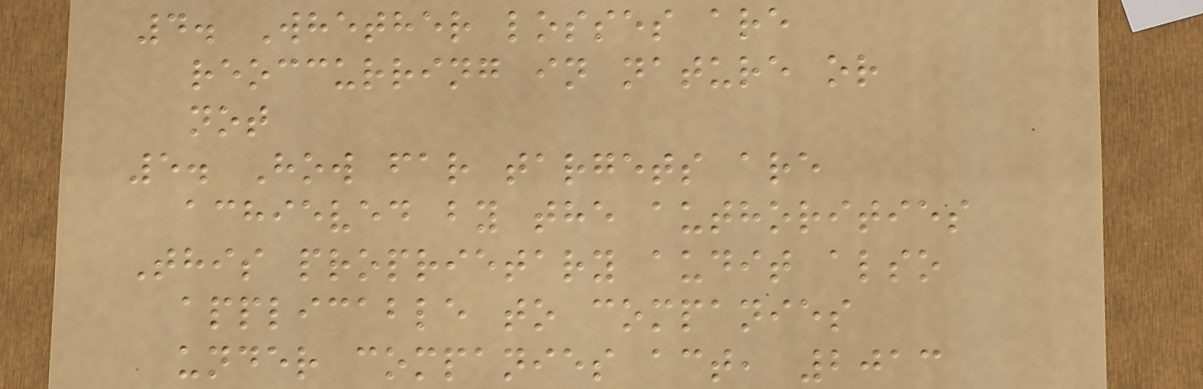4. Whether losses are
reoccurring in nature or
not
5. How far targets are
achieved by the authorities
This proprietary audit also
applicable to companies
under companies act, 2013
